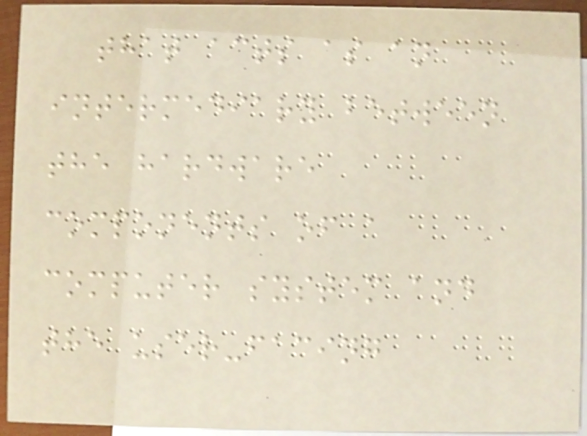that acts as an
intermediary between
the hardware
components of a
computer system and
the user-facing
